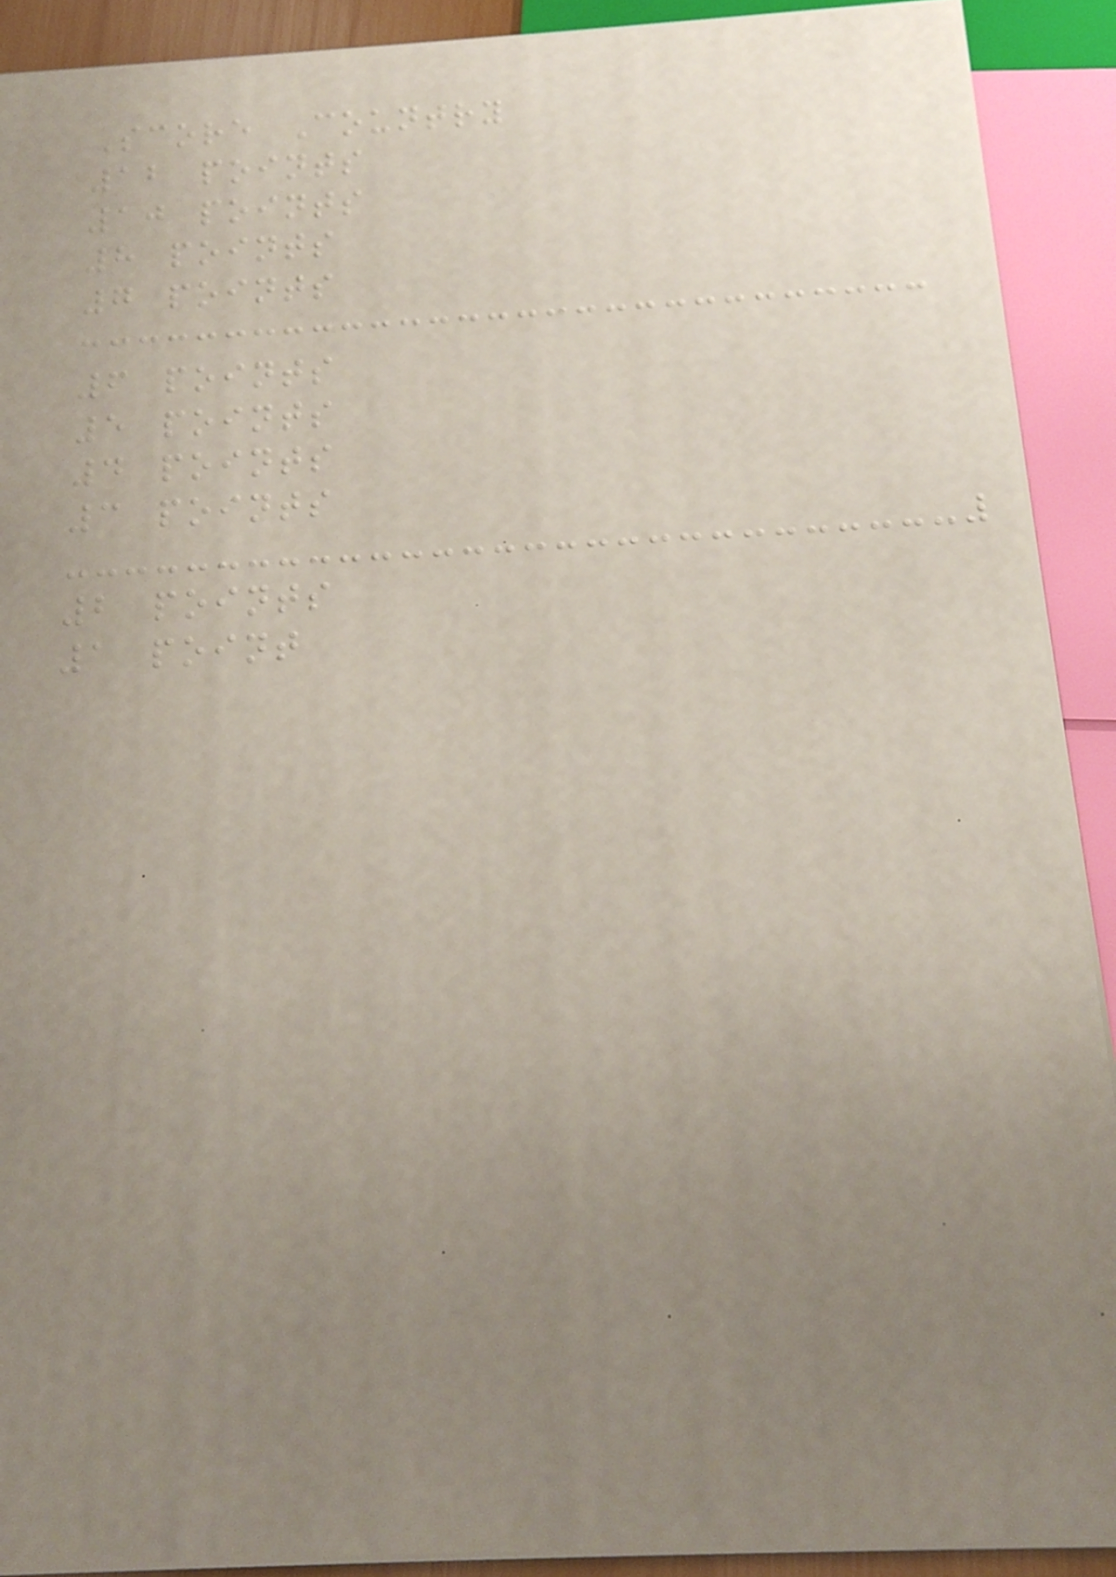Score Country
12 points
10 points
8 points
7 points
6 points
5 points
4 points
3 points
2 points
1 point
